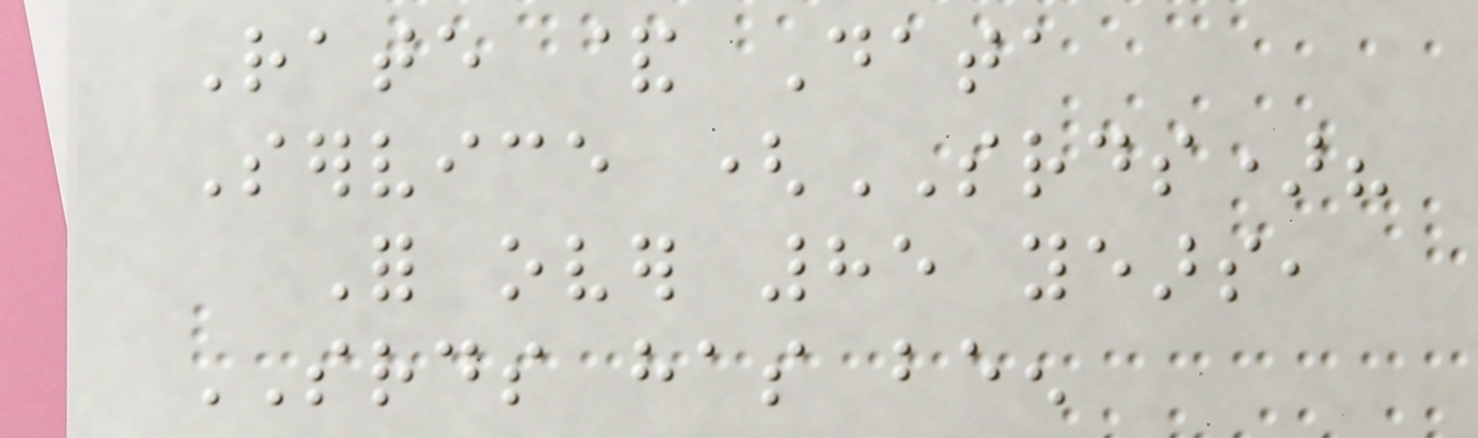Rate & Data
Service (SRDS)?
For over 85 years,
SRDS has been
